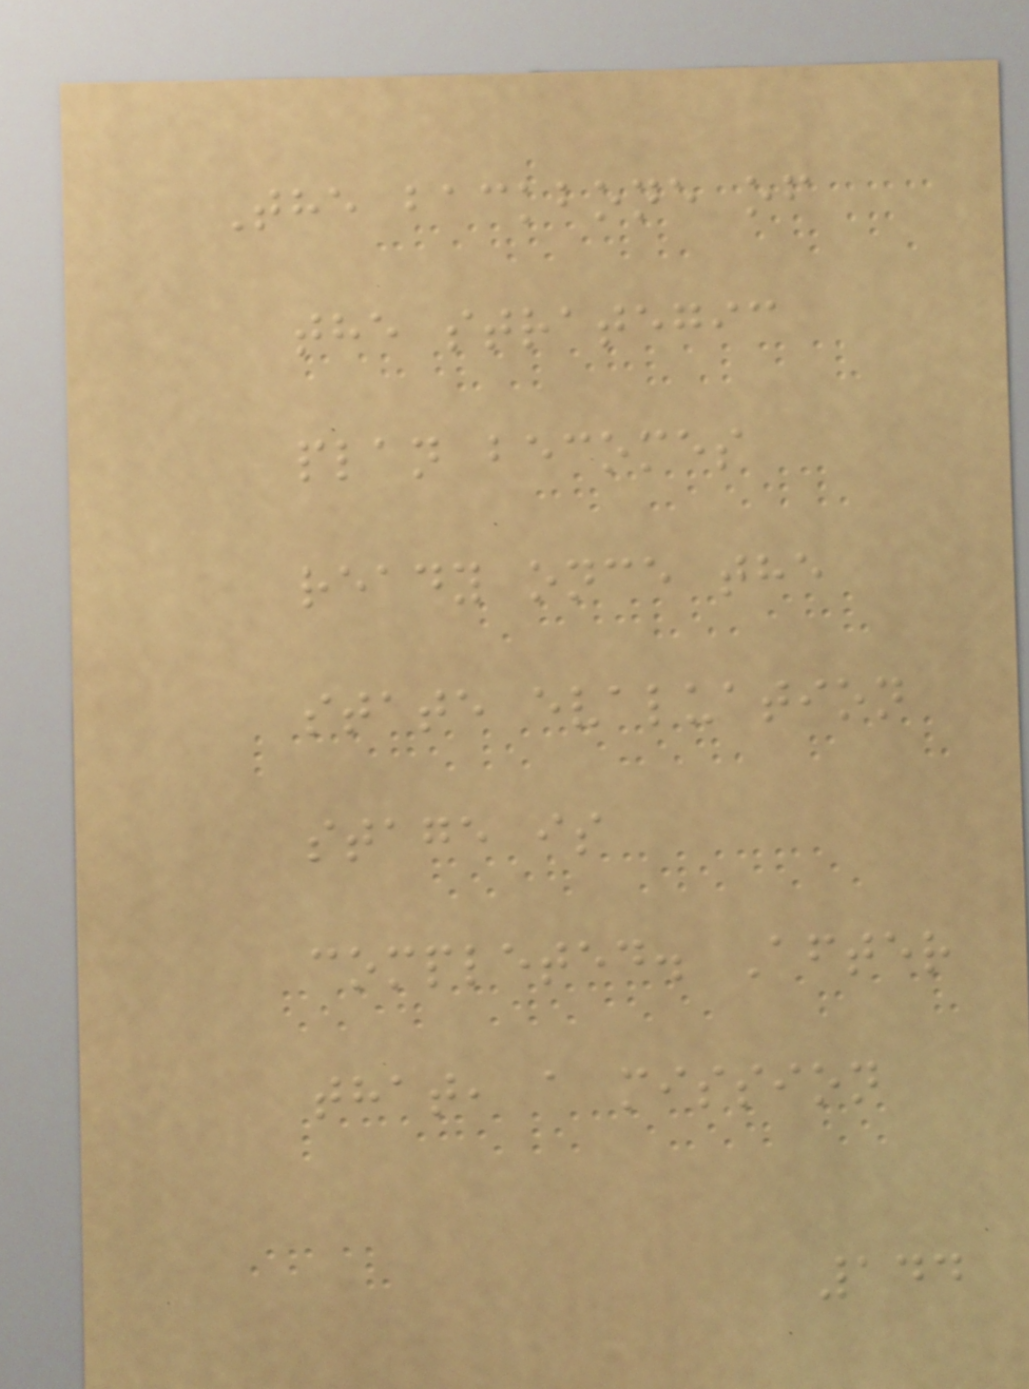The backbone of
the strategic
plan becomes
ready once the
state evaluation
stage is
completed. After
that, a mission
144
